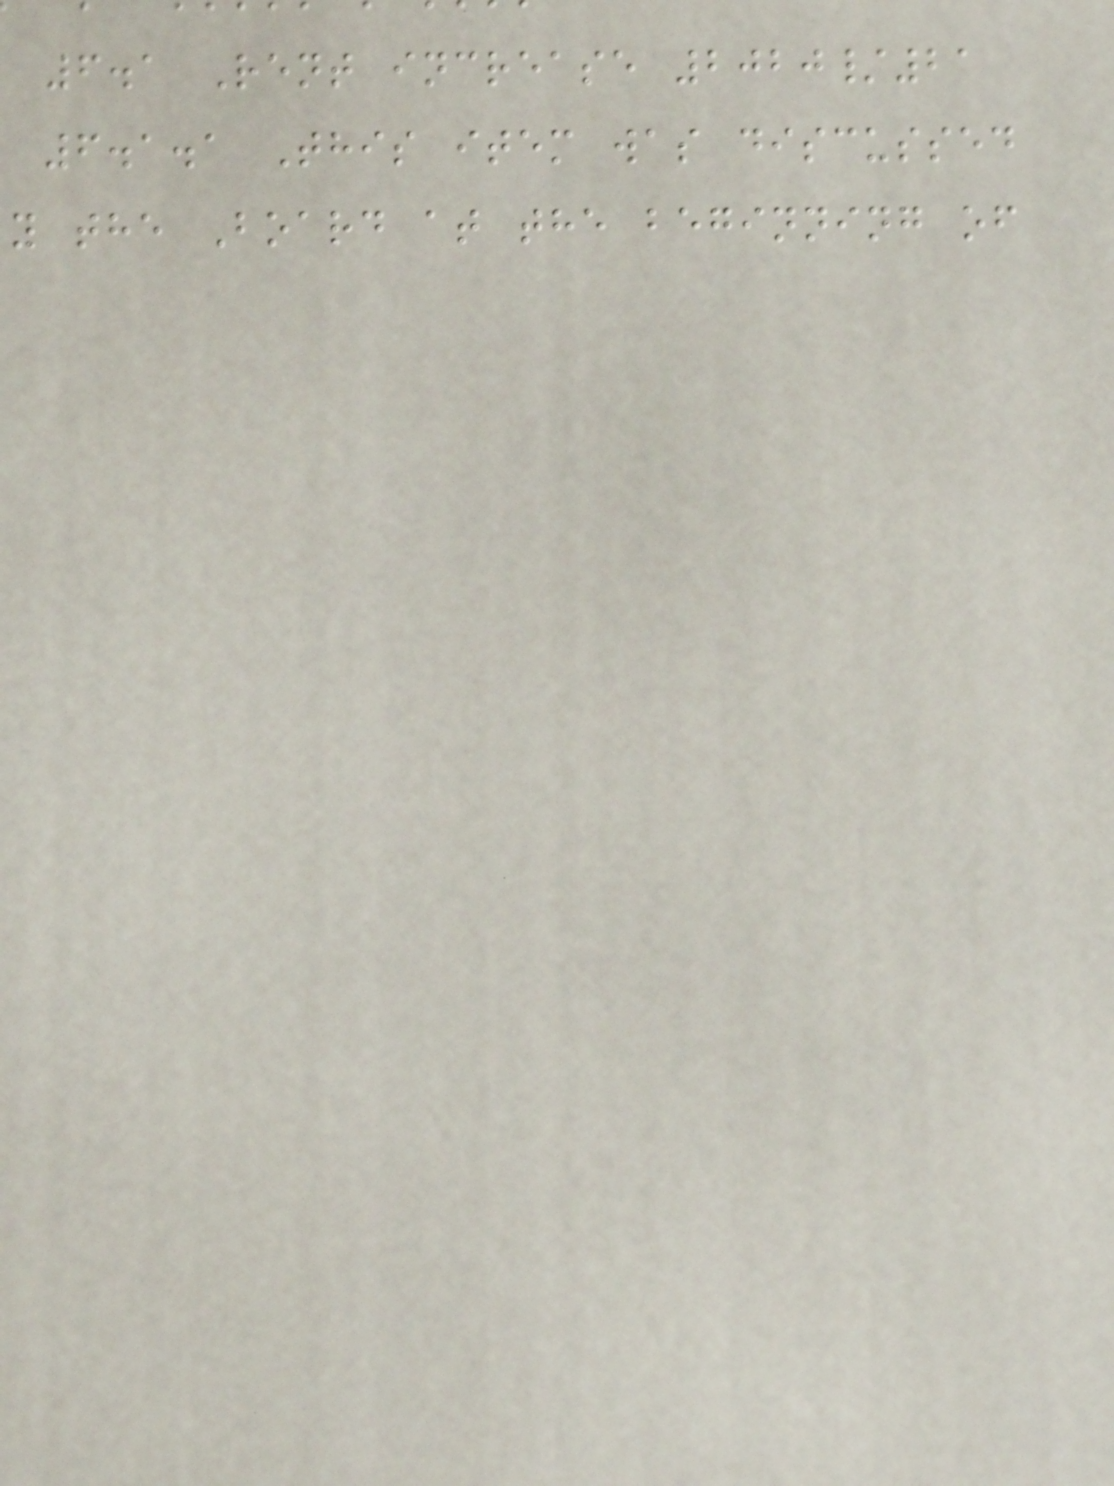6.1 Rent increase 2020/21
6.1.1 This item was discussed
y the Board at the beginning of
